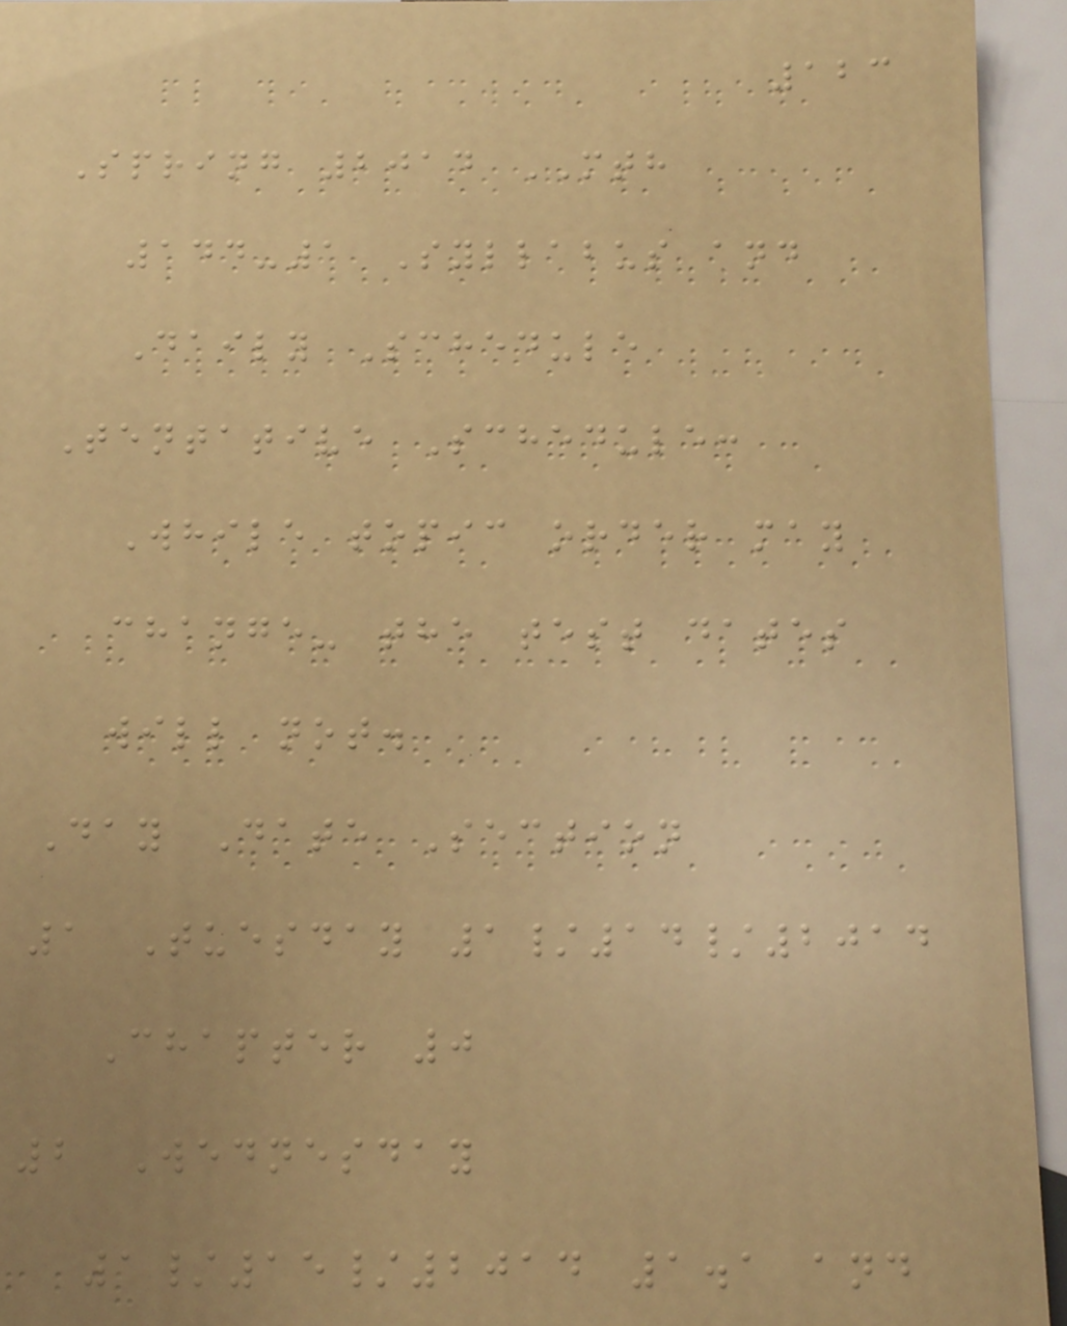123
Spring 2014 MTH
144-1 Syllabus and
Daily Schedule
Tentative Schedule:
While topic order may
change- the test dates
will not.
Day Date Section
1 Tuesday 1/14/2014
Chapter 0
2 Wednesday
1/15/2014 1.1 and
